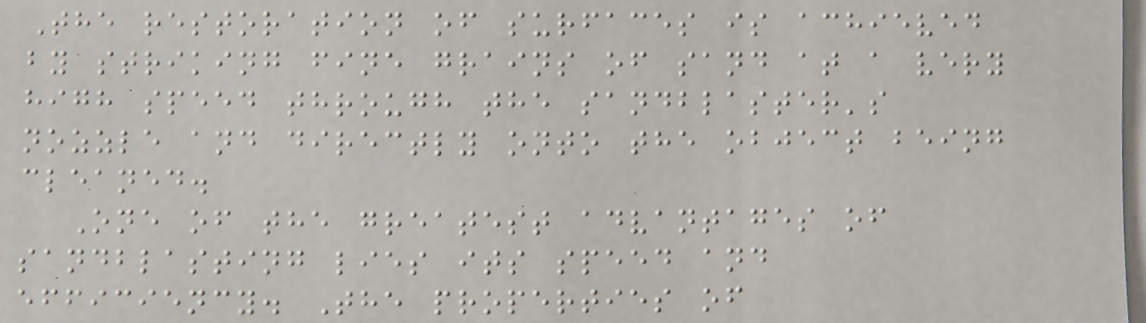The restoration of surfaces is achieved
by striking fine grains of sand at a very
high speed through the sandblaster's
nozzle and directly onto the object being
cleaned.
One of the greatest advantages of
sandblasting lies its speed and
efficiency. The properties of
